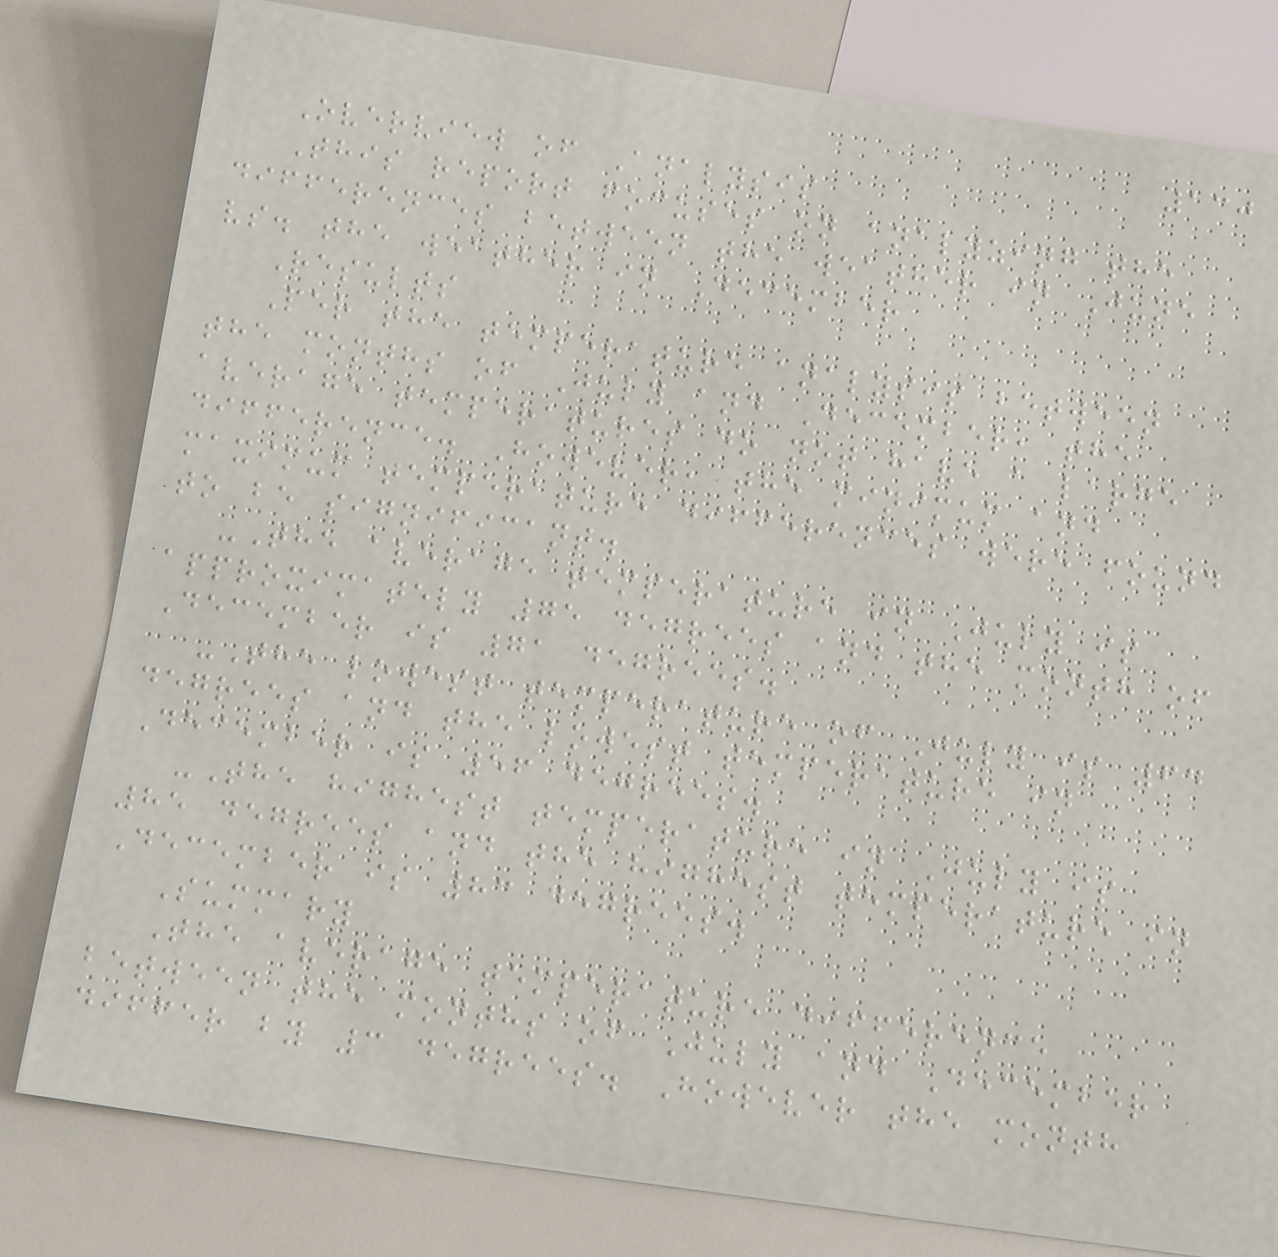130
Overview of Analysis
This report focuses on analyzing the
differences between the weather in June
vs. the weather in December
Results
Per the temperature analysis between
the months of July and December, the
average temperatures do not have a large
difference. However, the minimum and
maximum temperature differences were found
to be significant.
-The average temperature in July is
approximately 75 degrees and the month of
December is 71 degrees.
-The lowest temperature of July is 64
degrees and the lowest temperature in
December is 56 degrees.
-The highest temperature in July is
85 degrees and the highest temperature in
December is 83 degrees.
Summary
The average temperature difference
between the months of July and December
differ by 3 degrees. However the month
